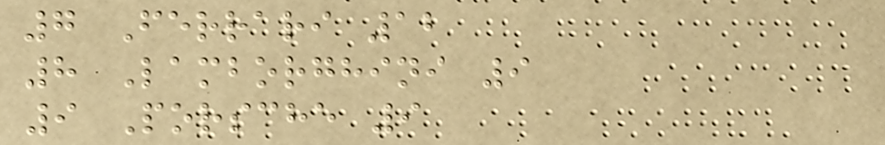7 Ferrari 12
8 Lamborghini 9
9 Porsche 9
